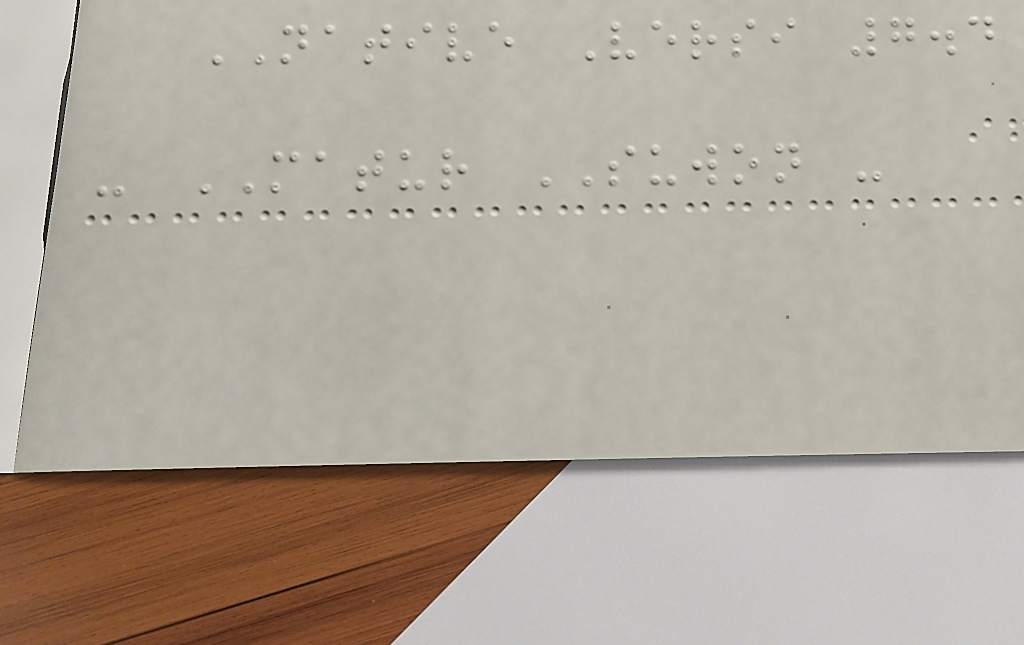NATIVE Versi 7.4
- MATUR SUWON -
